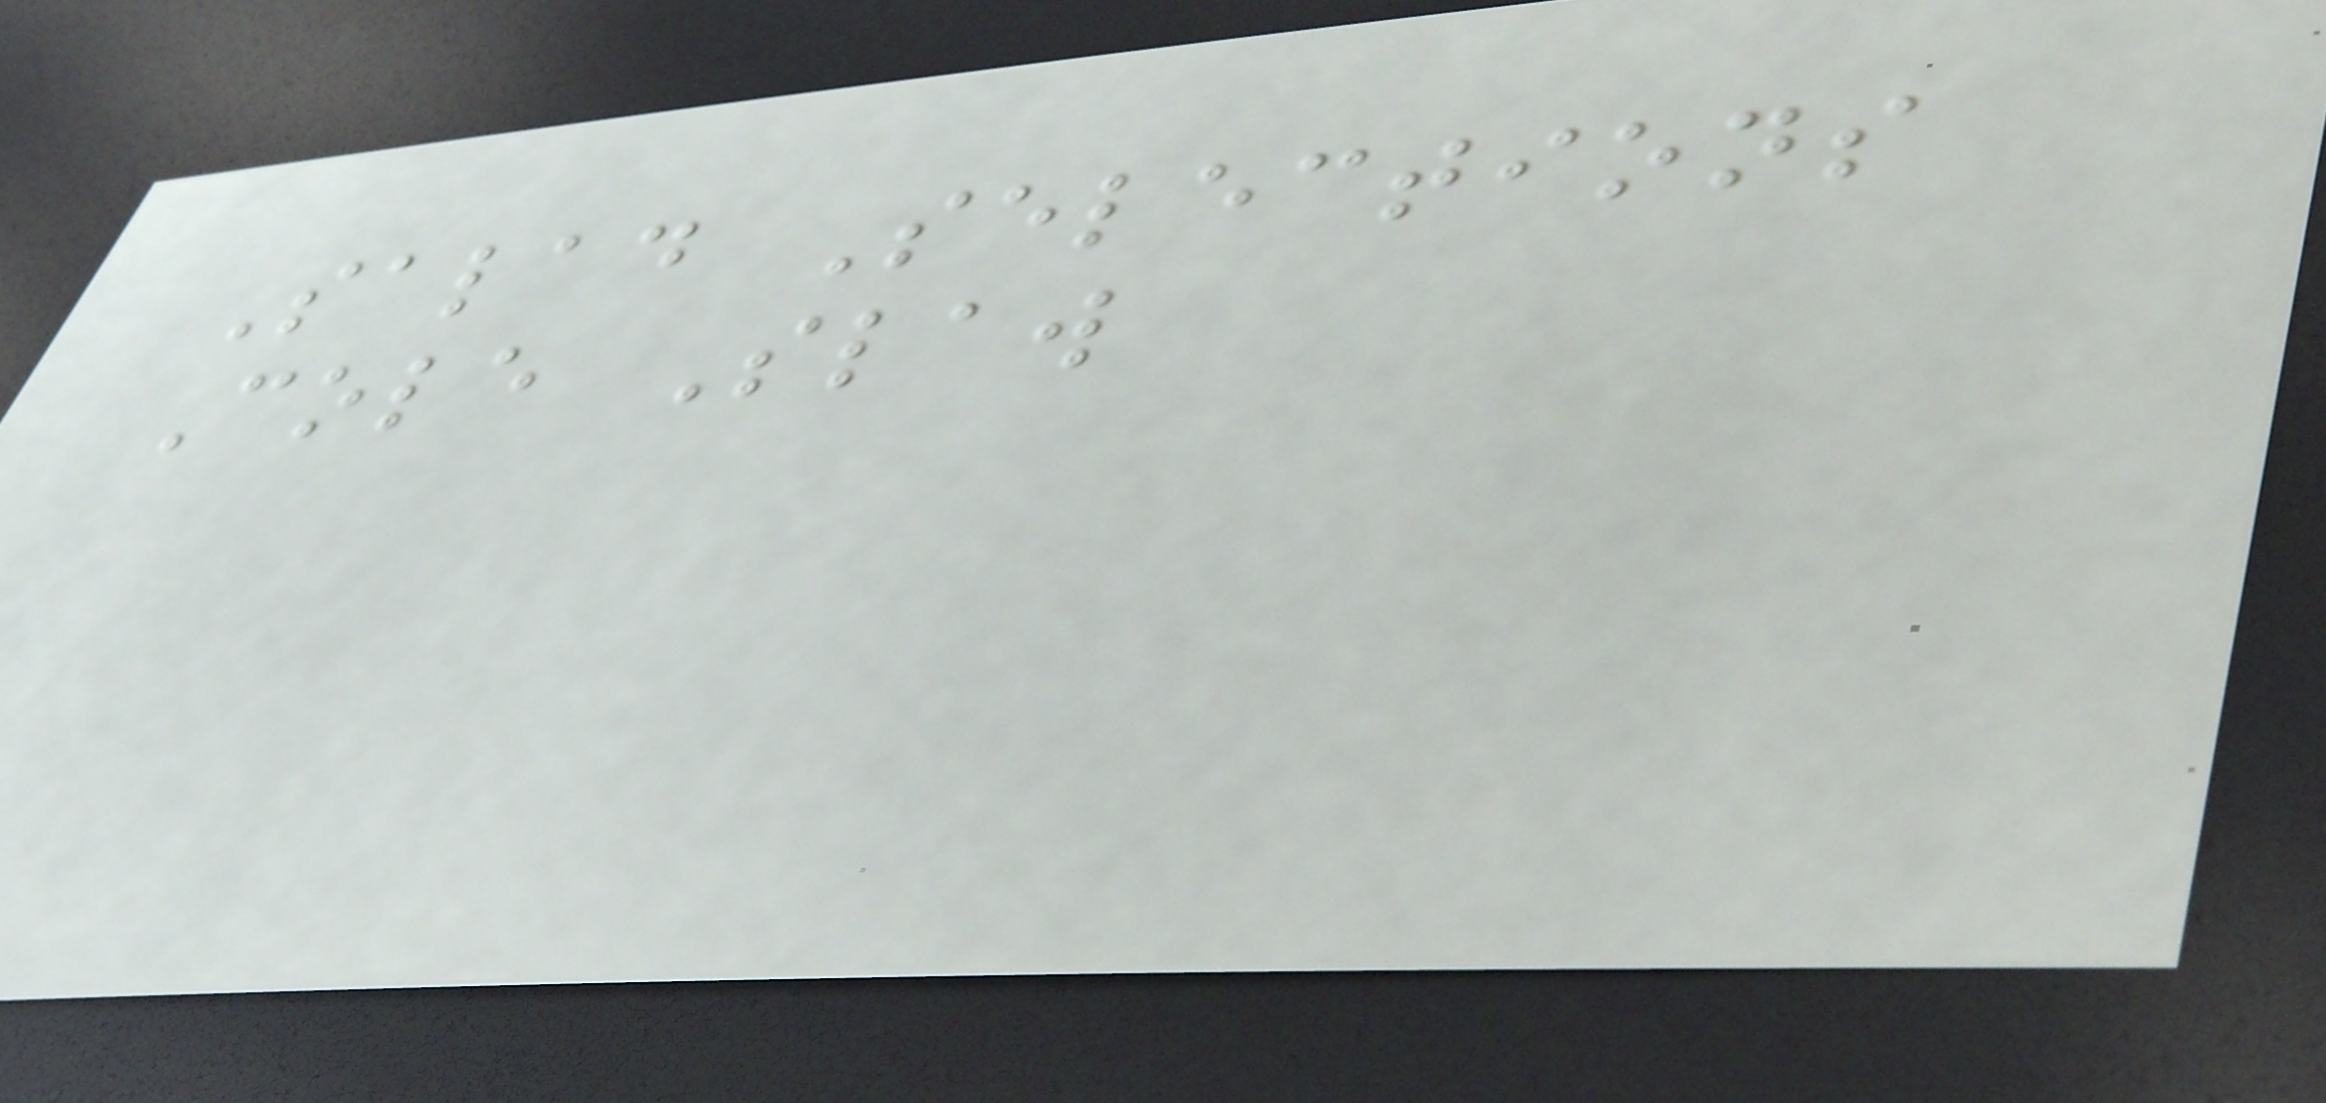Salad Selections
Cole Slaw
